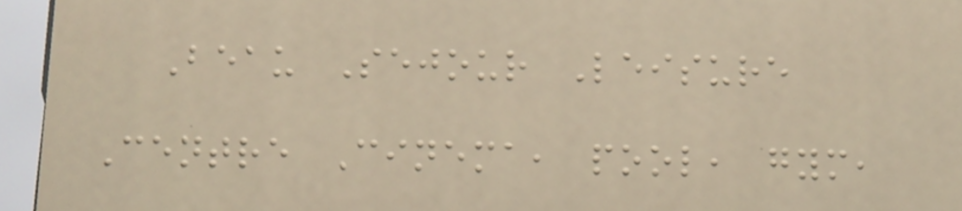Beau Sejour Leisure
Centre Cinema, pool, gym,
